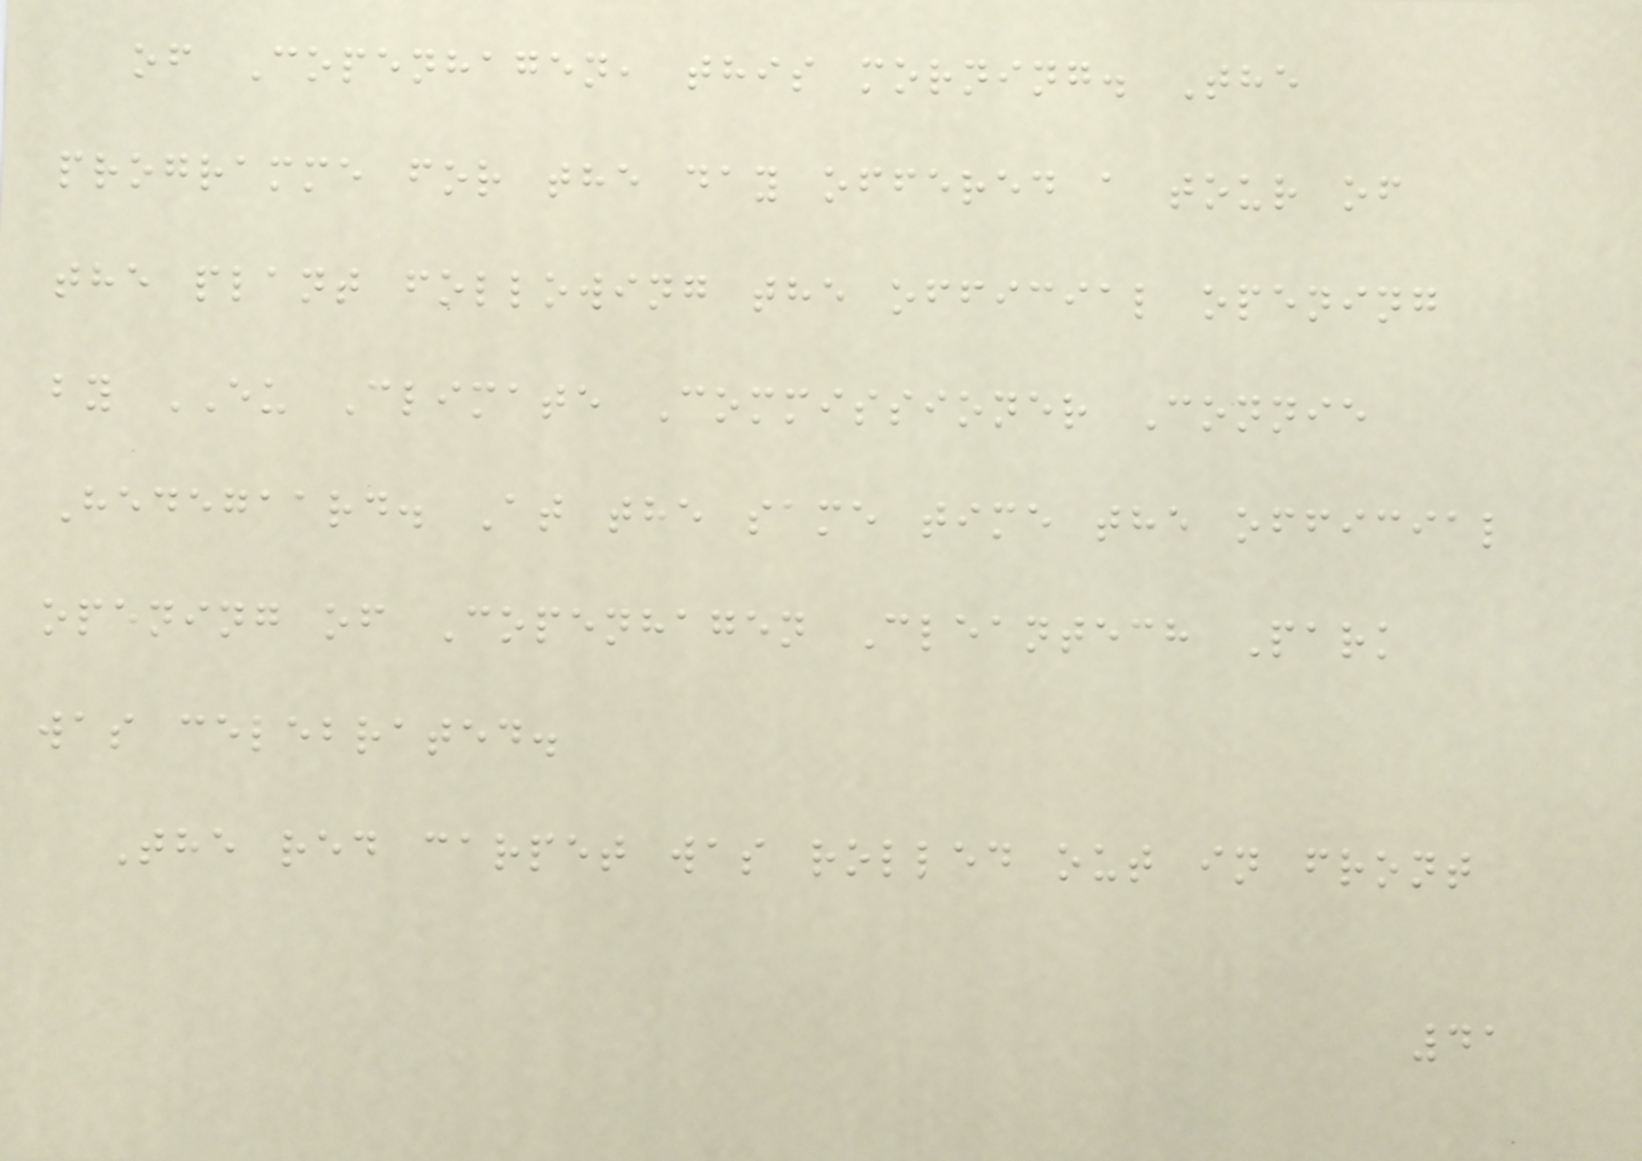of Copenhagen, this morning. The
programme for the day offered a tour of
the plant following the official opening
by EU Climate Commissioner Connie
Hedegaard. At the same time the official
opening of Copenhagen Cleantech Park
was celebrated.
The red carpet was rolled out in front
41
